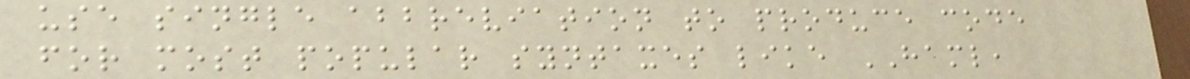use single abbreviation to produce code
for most popular syntaxes like HAML,
